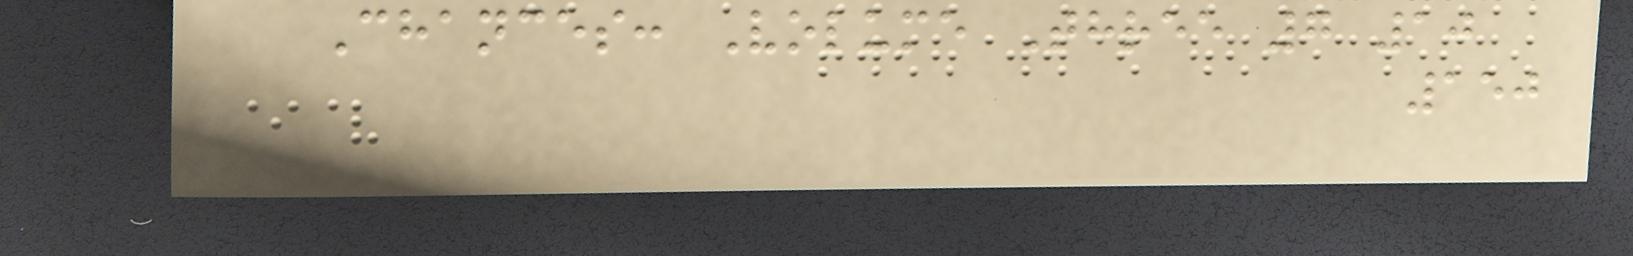Chances: Volume Three 7 10
150
